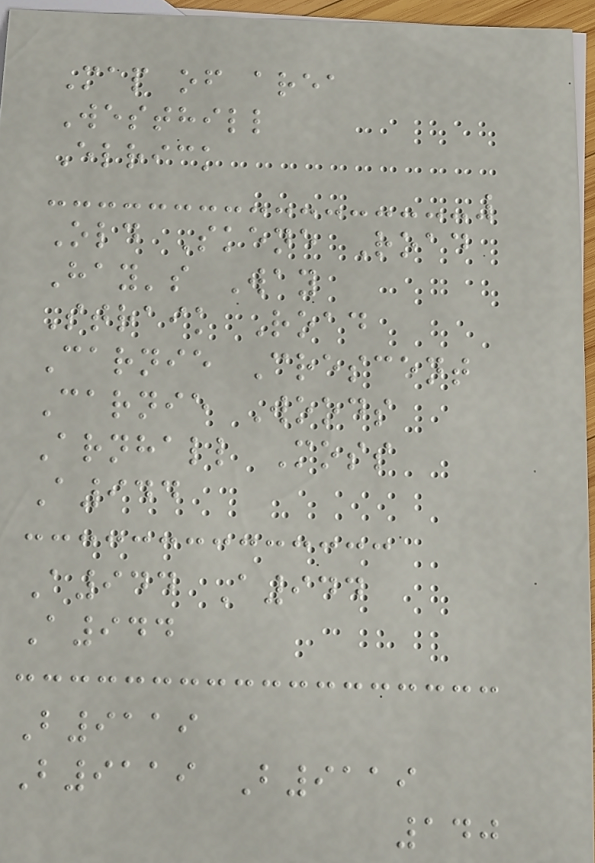Map of area
Westhill
Elrick
Old Skene Road
Hay's Way
Straik Road
Carnie Crescent
Carnie Woods
Arnhall Moss
A944
A944 A944
A944
B9119
B9119 B9119
140
